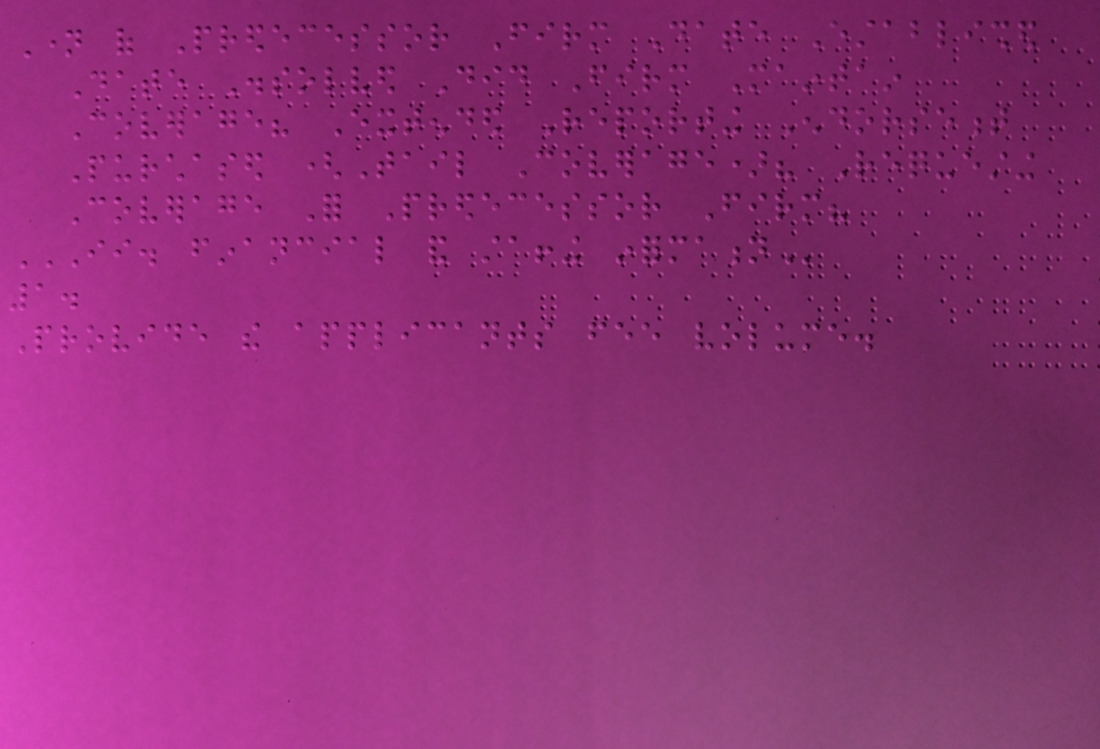Name of Predecessor Firm Date Established
Date Dissolved Did Firm Maintain
Coverage? Extended Reporting Endorsement
Purchased (Tail Coverage)? Requesting
Coverage For Predecessor Firm?
II. FINANCIAL AND STAFFING INFORMATION
1.
Provide the applicants fee volume.
